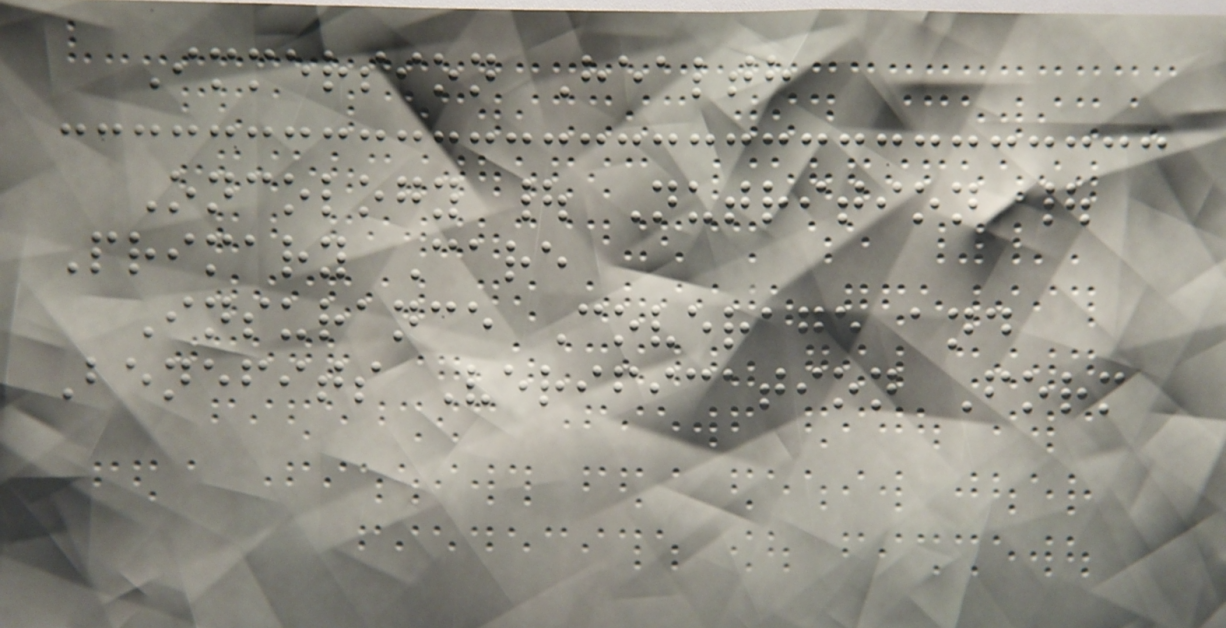Immersion Health
Oncology | Nutrition |
Primary Care
Insurance Coverage and
Benefits Verification Form
